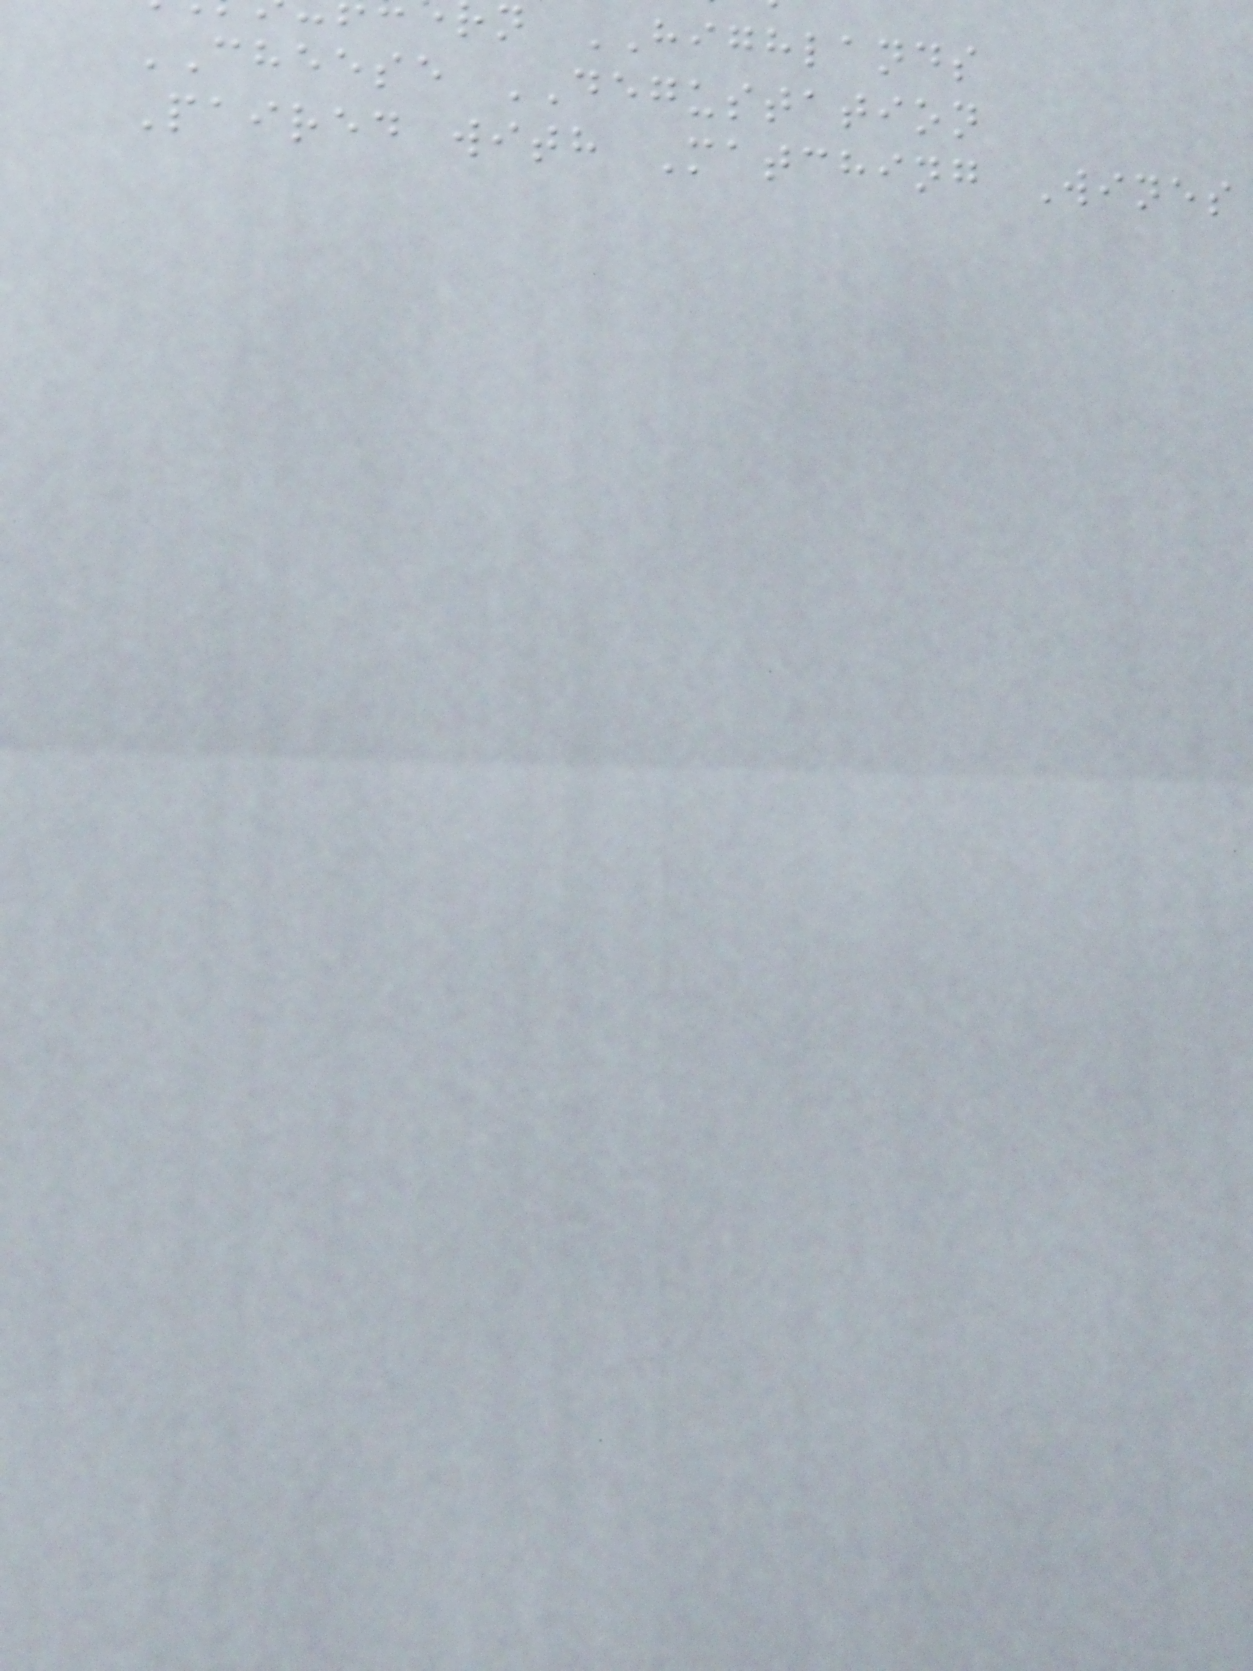n HIGHLANDS
CHEESE DEGUSTATION
Paired with Matching Wines
